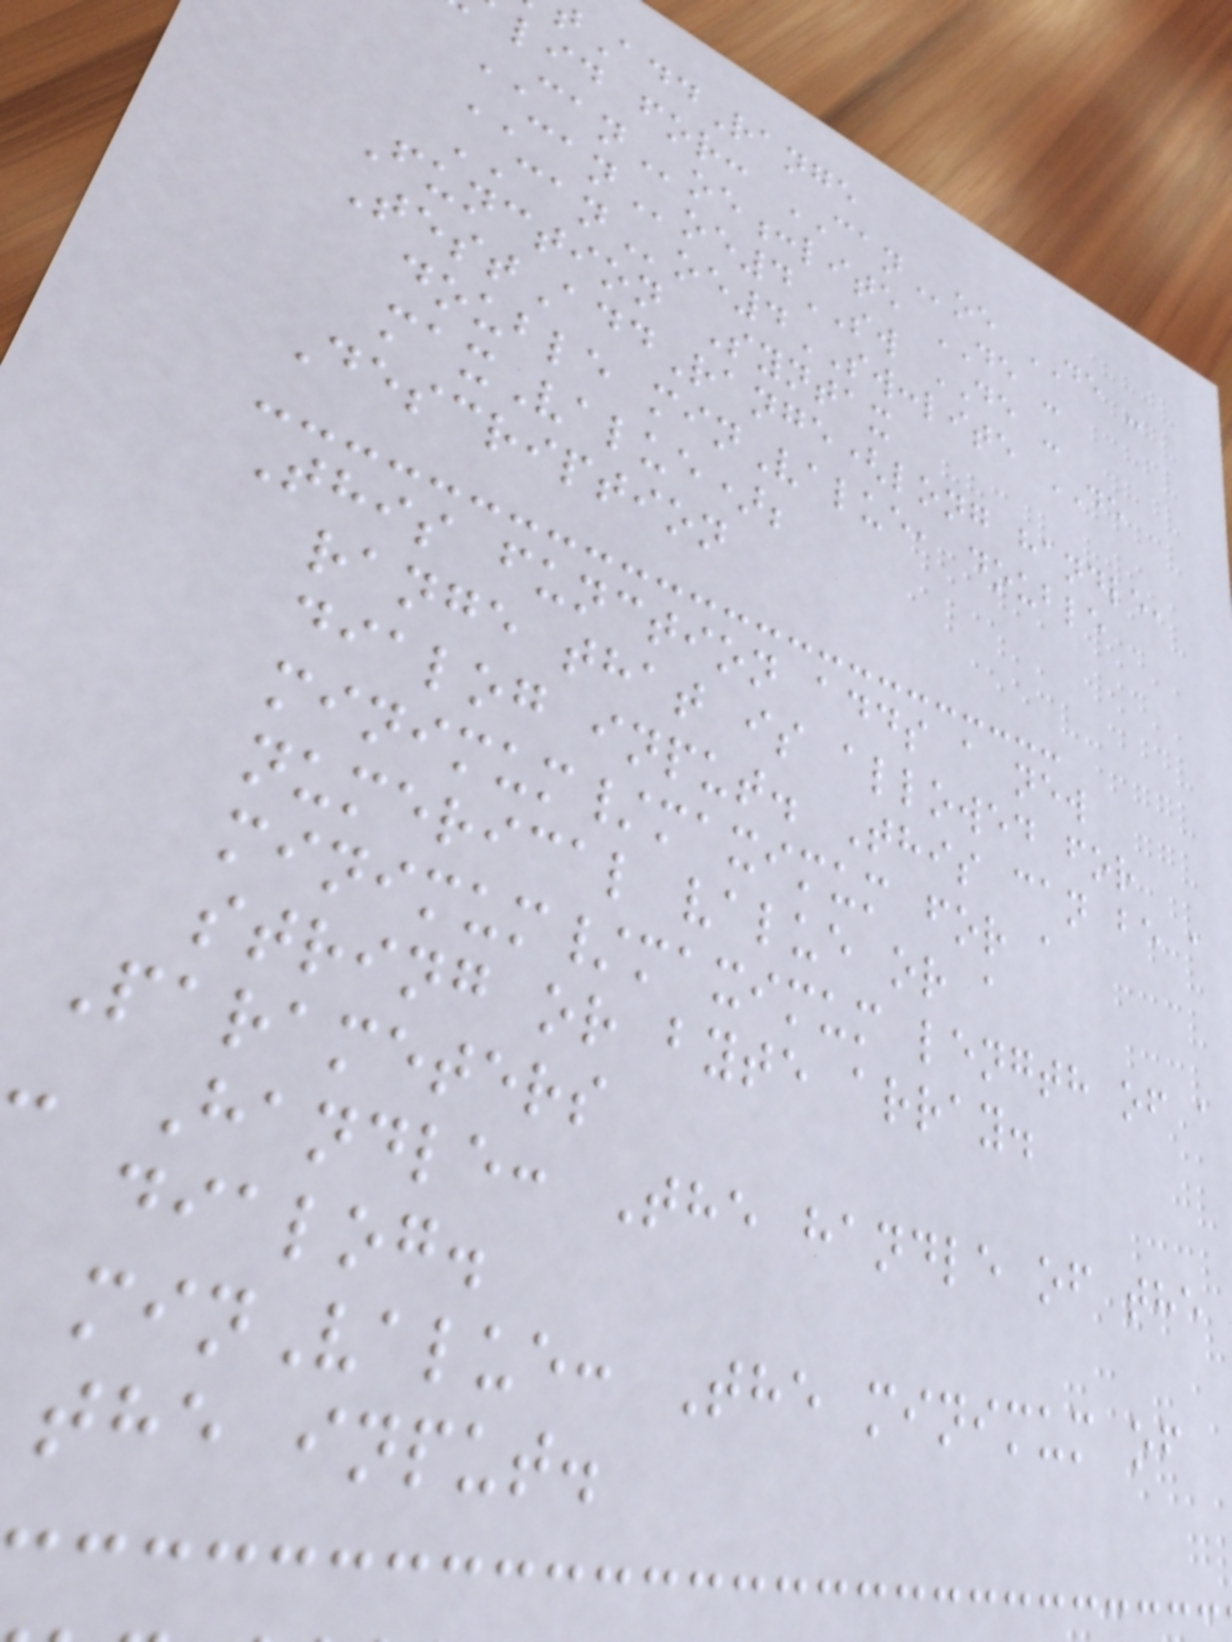AddRange
lid for: CANoe DE -
CANoe:lite DE -
CANoe4SW DE -
CANoe4SW:lite DE
Function Syntax
TestAddRange(long handle,
double minValue, double
maxValue);
Description
This function adds a new
range that is allowed for
dialog input. This can be a
minimum/maximum for a
numerical value or a
minimum/maximum length of a
string or byte array.
Parameters
- Handle: The handle of the
dialog.
minValue: The minimum of
the input.
